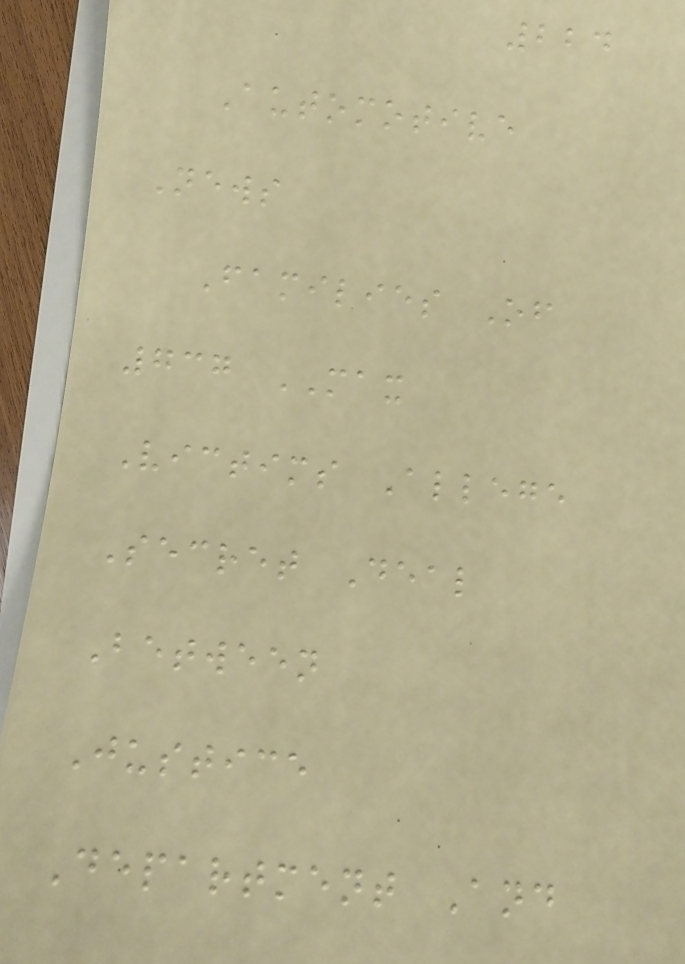224
Automotive
News
Families Of
737 MAX
Victims Allege
Secret Deal
Between
Justice
Department And
